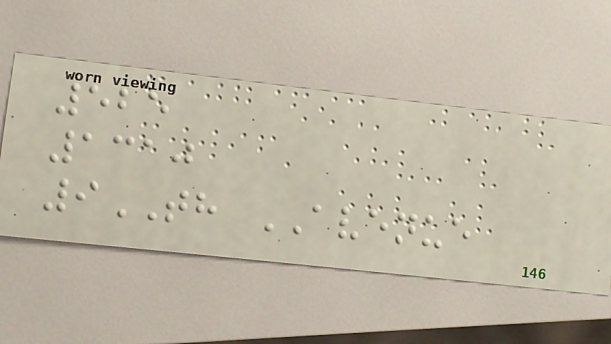525
1310
9TH AVENUE
